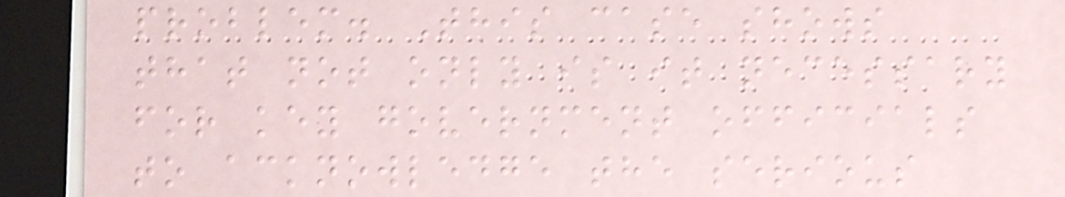problem. This case shows
that not only is it necessary
for key government officials
to acknowledge the serious
